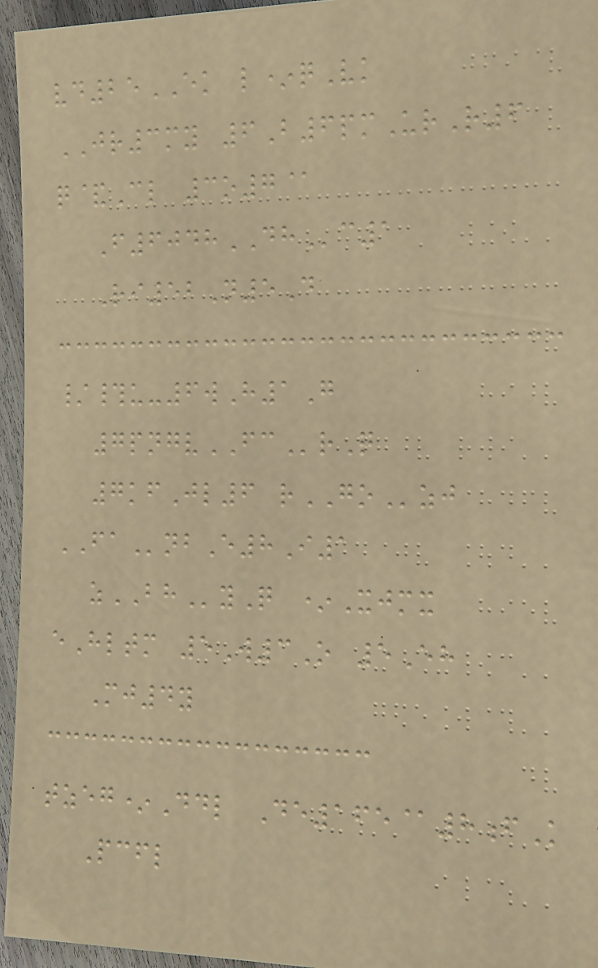vd25EK l*qVk
JR3my 6B6pmUrR6
q&Cl 3o7@
F6048DHc1
Ri52N5D
/#u-6wH1G
7pngvFCrQ
7kfJl6 rGOzj
FAnbE8I1
zBHyQ *Xjmx
eHltm 5W3O 5Eh
Mj4y
tzeg*Ddl De165@8fK
Pcfl
